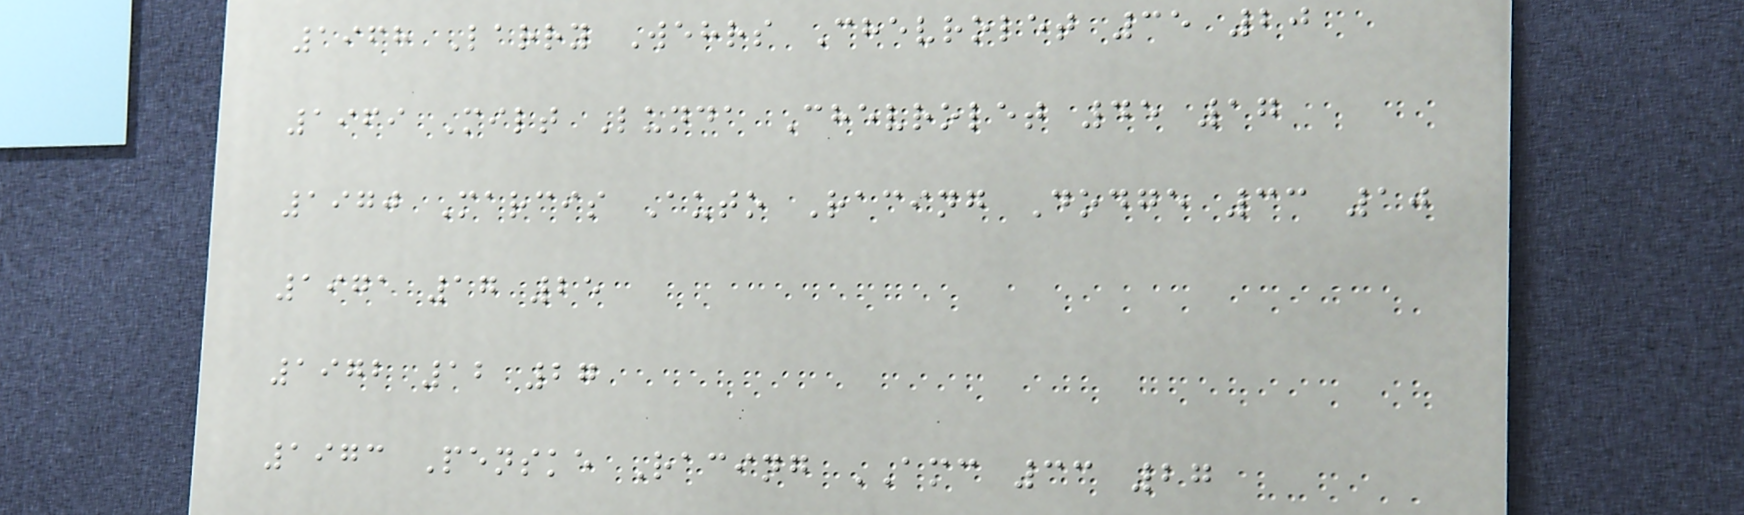1968 Larry Wehrs Chevrolet 35 20
1969 Milt Lunda Chevrolet 45 17
1970 Marcis Auto Racing Dodge 33 10
1971 17 25
1972 12 27
1973 Penske Racing AMC 33 27
